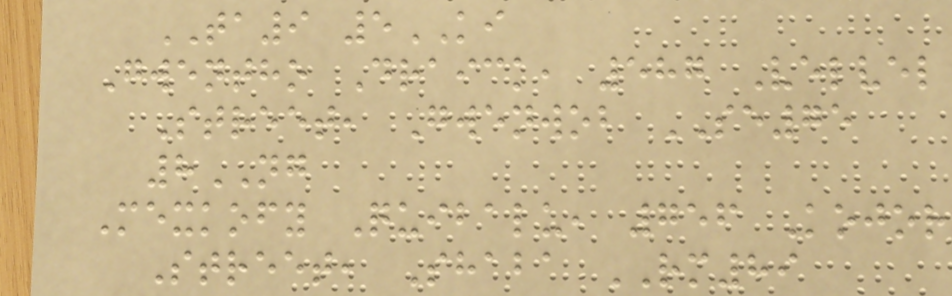TA9 5KI
Gwentho Draick, 587 Velvel
Street, Gwenwob SE75
8NG
Mexkofy Quibalu, 756 Kojor
Street, Shaba RM89
